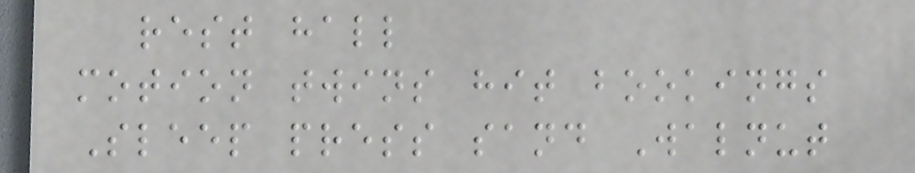rest hall
motion twins hit bookings
Sleep press sand Walnut
